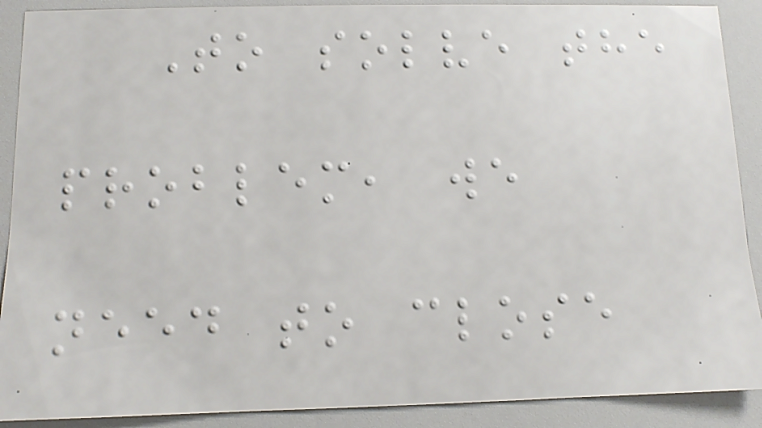To solve the
problem, we
need to close
